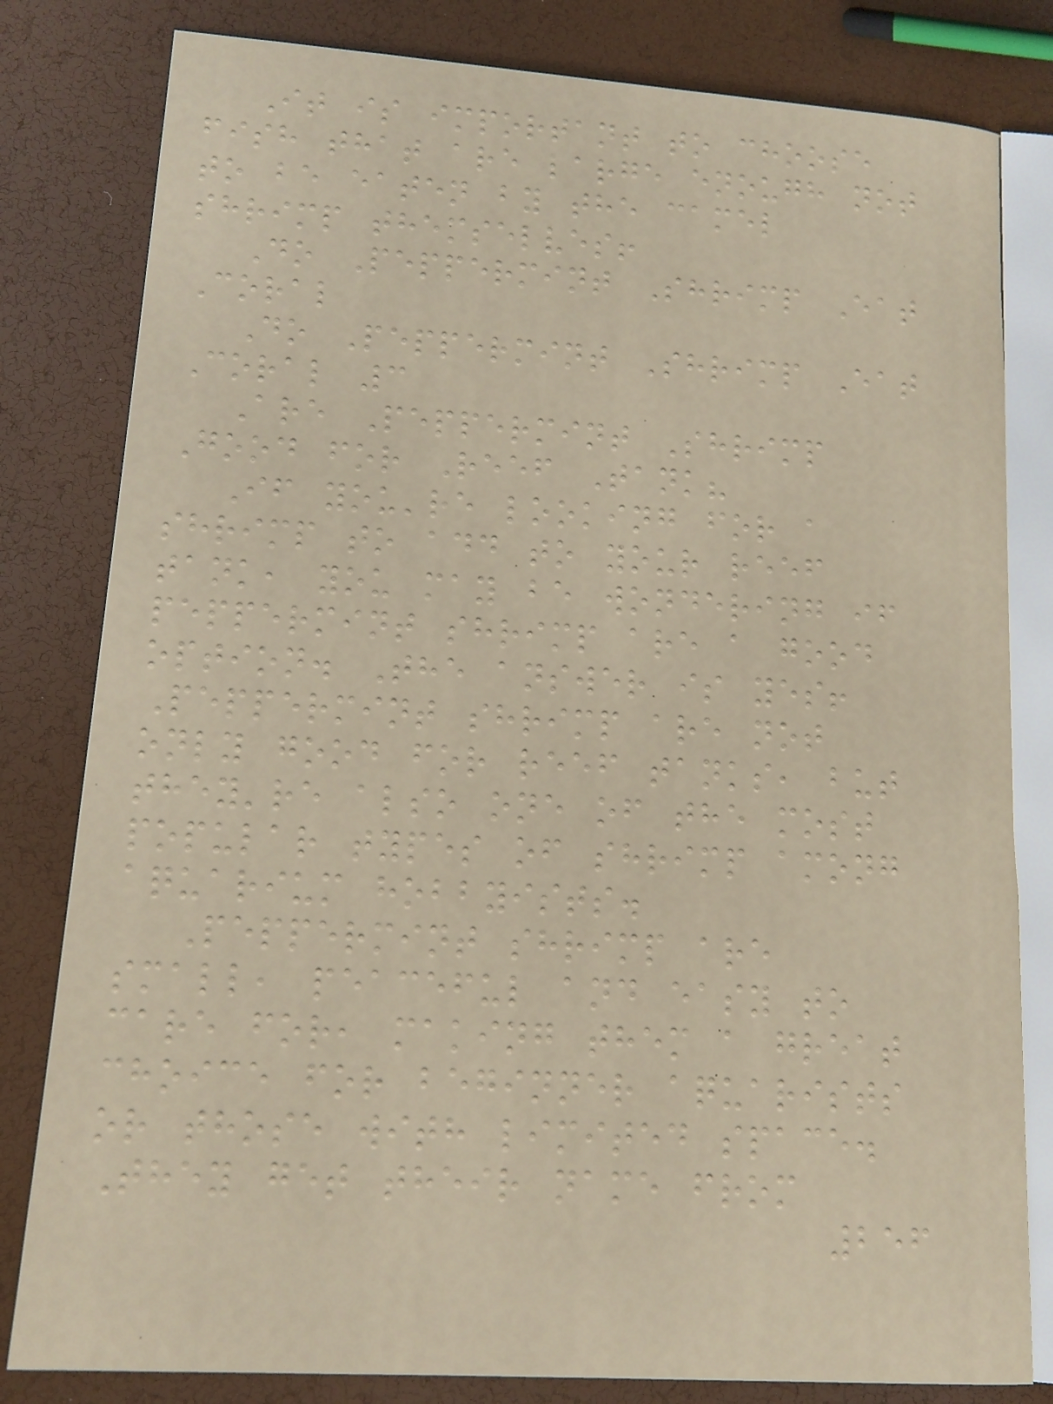It is important to choose
fish that are large enough not
to be eaten by the camel
shrimp themselves!
Do Peppermint Shrimp Eat
Coral
Do Peppermint Shrimp Eat
Coral 3
Are Peppermint Shrimp
Good for Reef Tank?
If you're looking for a
shrimp to add to your reef
tank, you may be wondering if
peppermint shrimp are a good
option. The answer is yes!
Peppermint shrimp are not
only good for reef tanks, but
they're also one of the most
popular types of shrimp among
aquarium hobbyists.
Peppermint shrimp are
small, peaceful and easy to
care for, making them a great
choice for beginner aquarists
or those with limited space.
They get their name from
256
